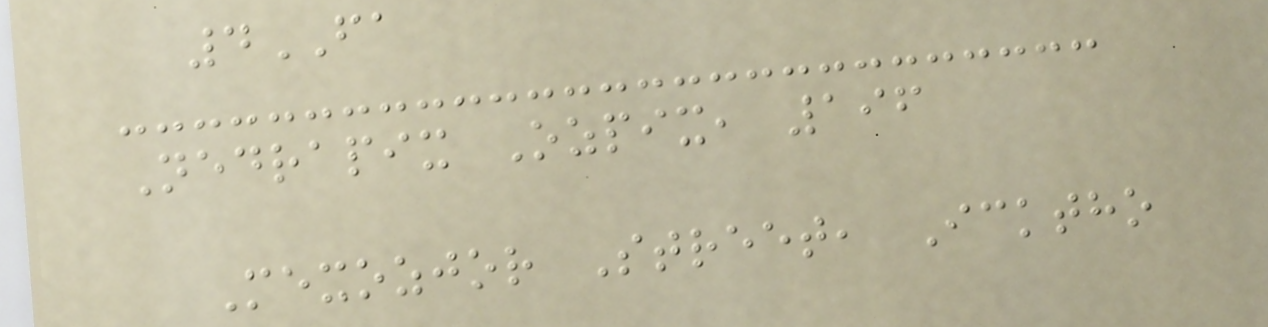4FA
Nedrapix Ozpix, 196
Mexozjor Street, Icktho
